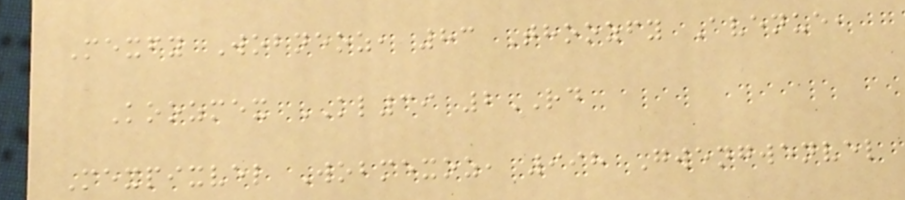Mexfy Wobneoz, 83 Thoozfy Avenue,
Koozmex KL39 2RD
Mexpixvel Wobmexoz, 998 Gwengwenvel
